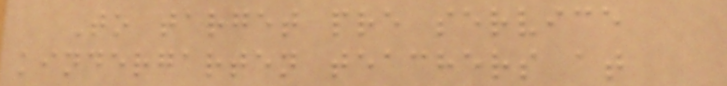To target pre service
kindergarten teachers at
